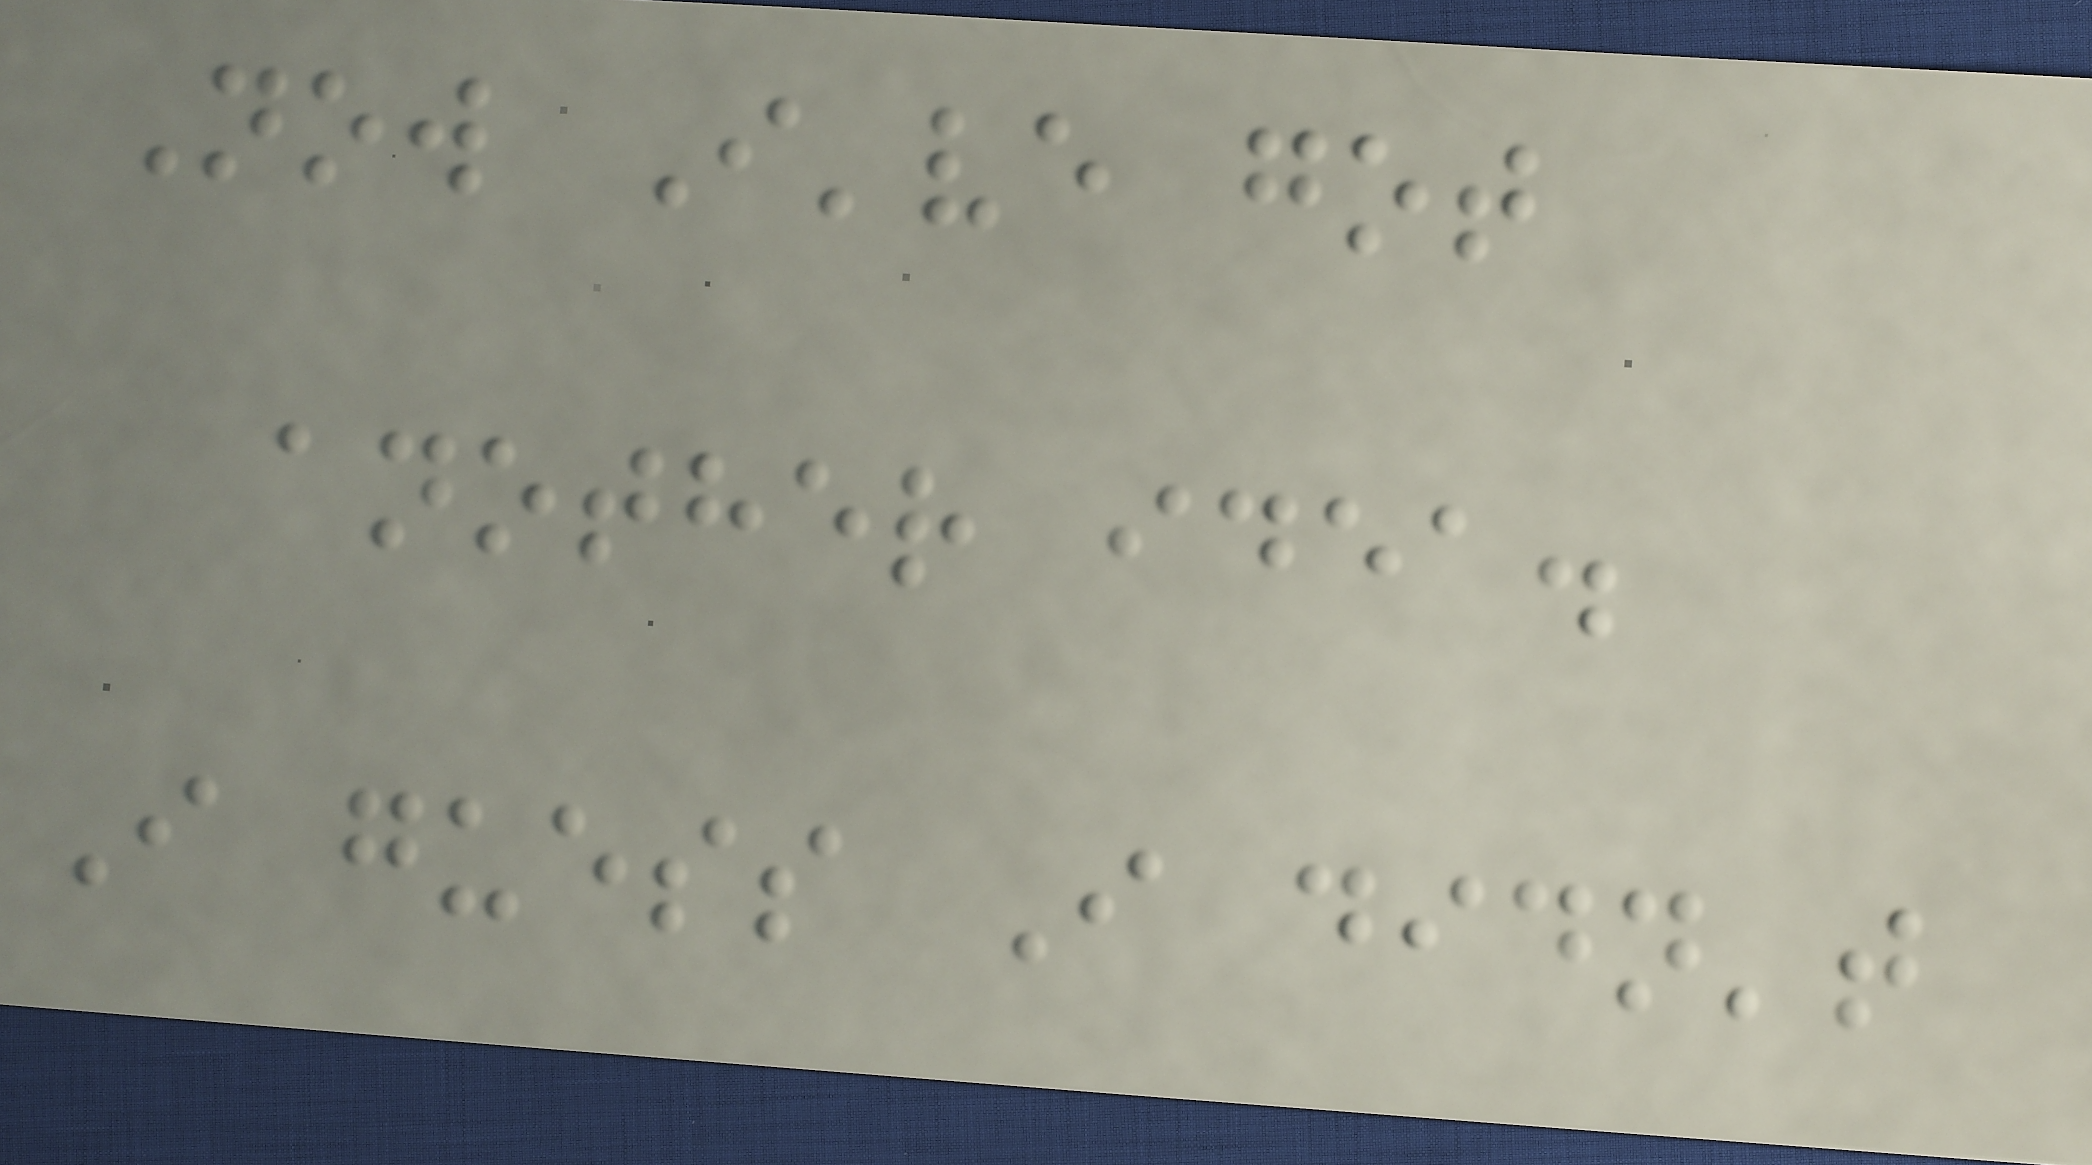Now I've got
another idea.
I guess I didn't
